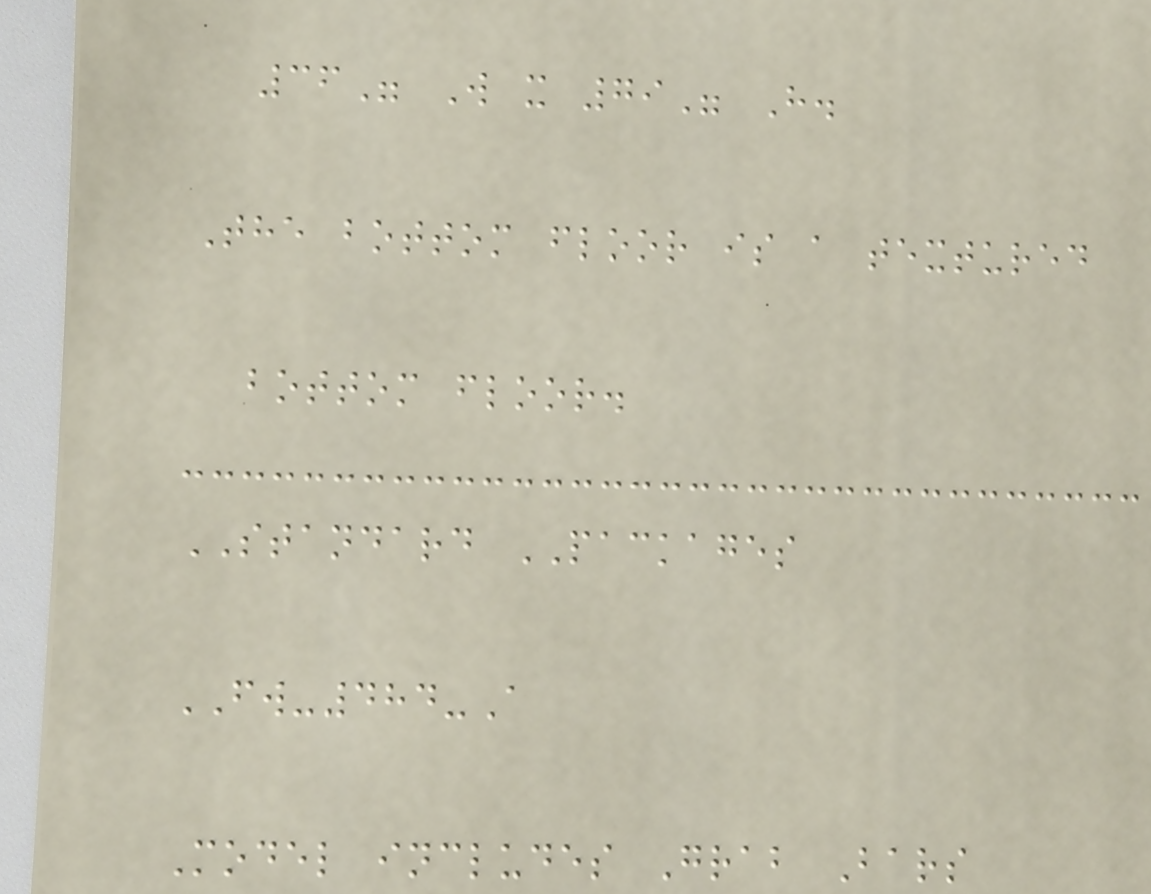36" W x 79" H.
The bottom floor is a textured
bottom floor.
STANDARD PACKAGES
FW-484-A
Model includes Grab Bars
